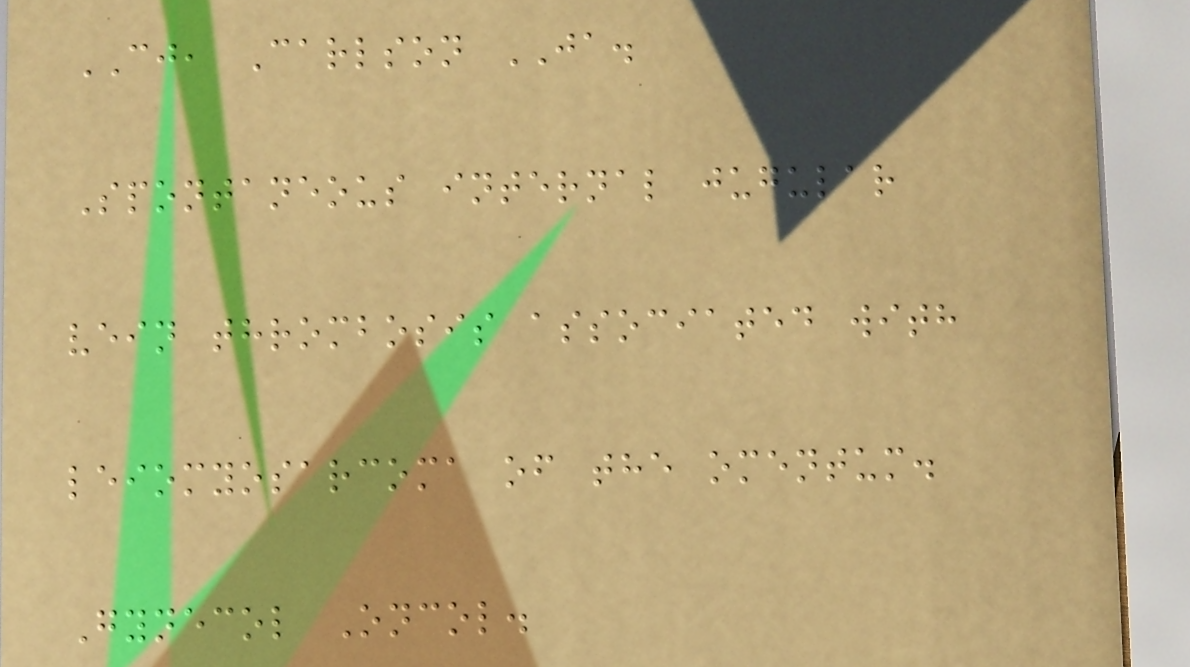CJ, Carlson JA.
Spontaneous internal jugular
vein thrombosis associated with
leiomyosarcoma of the omentum.
Gynecol Oncol.
